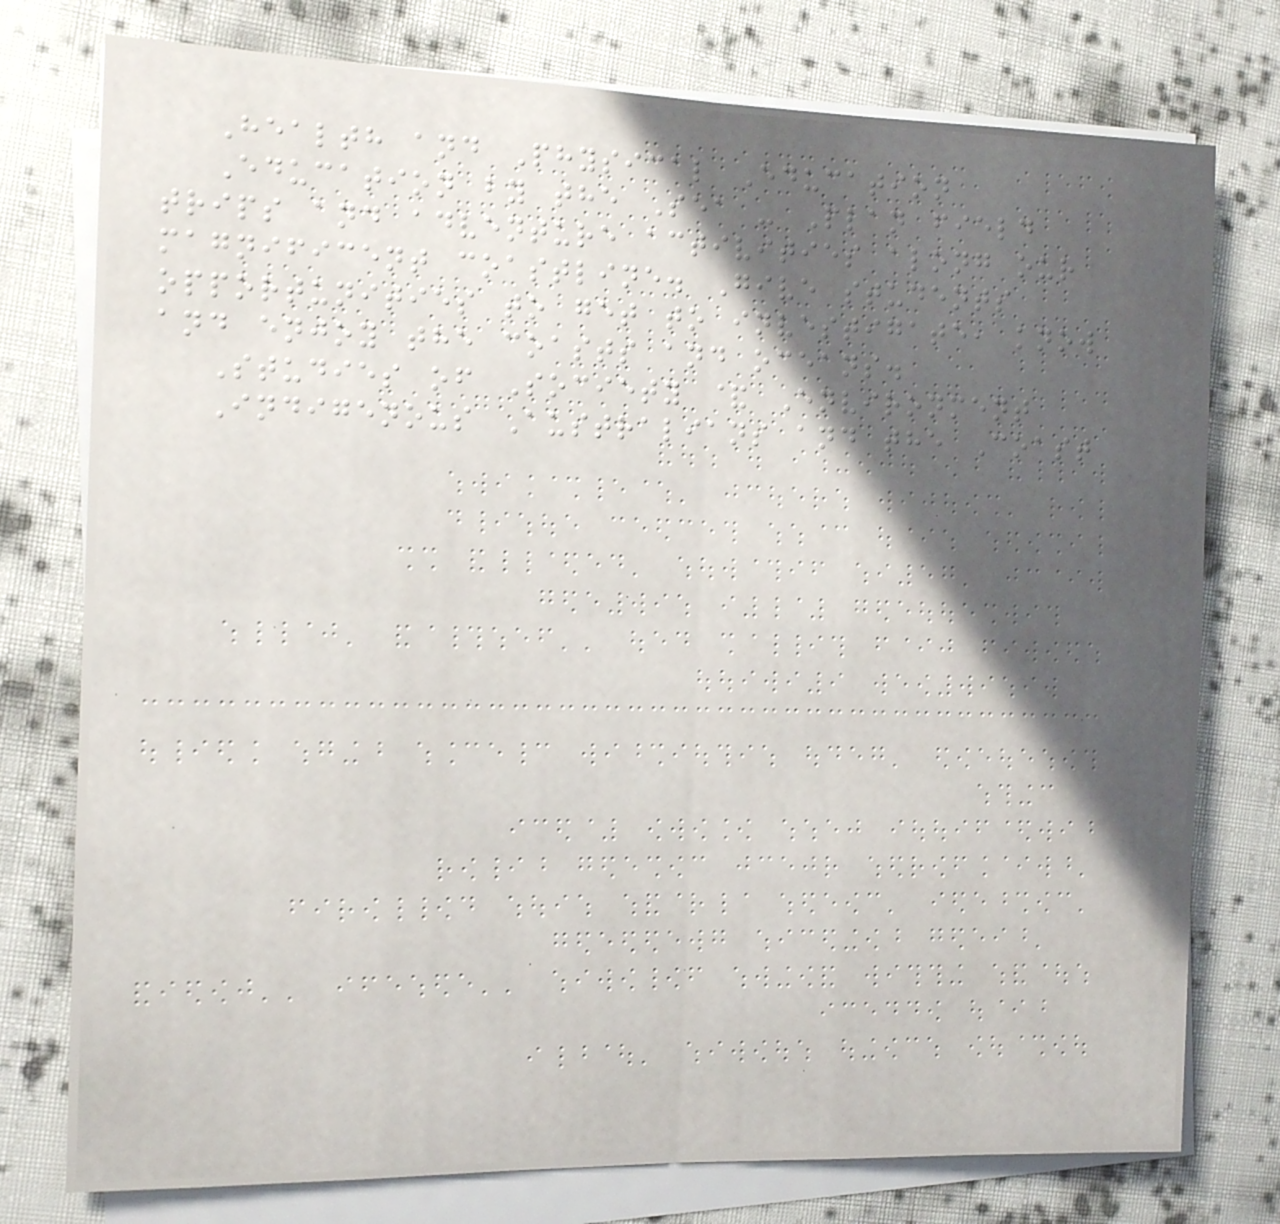Health and Physical Education
Education by the Sea - Plan field
trips and adventure activities along our
magnificent coastline. Give students
opportunities to get to investigate, know
and enjoy the coasts and oceans.
Studies of Society & Environment
Indigenous Australians and the Coast
